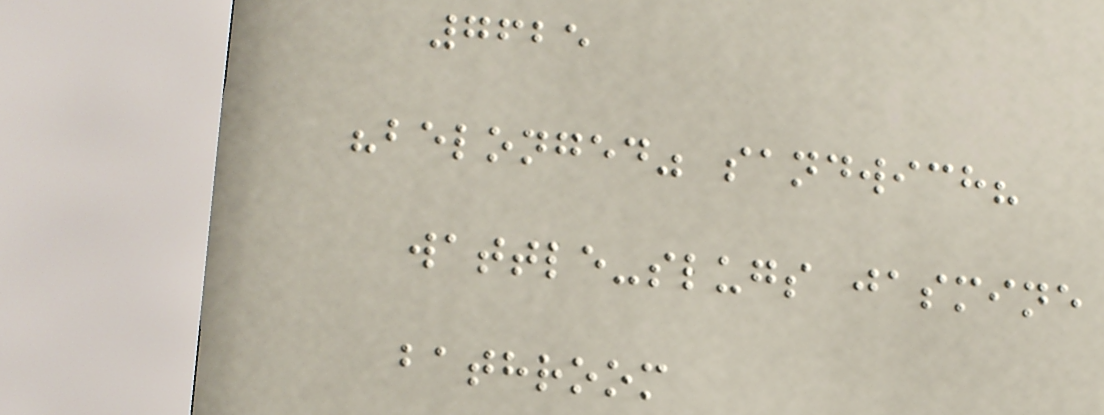7625
"belonged" sandwich?
wattle-slugs jasmine
bathroom
